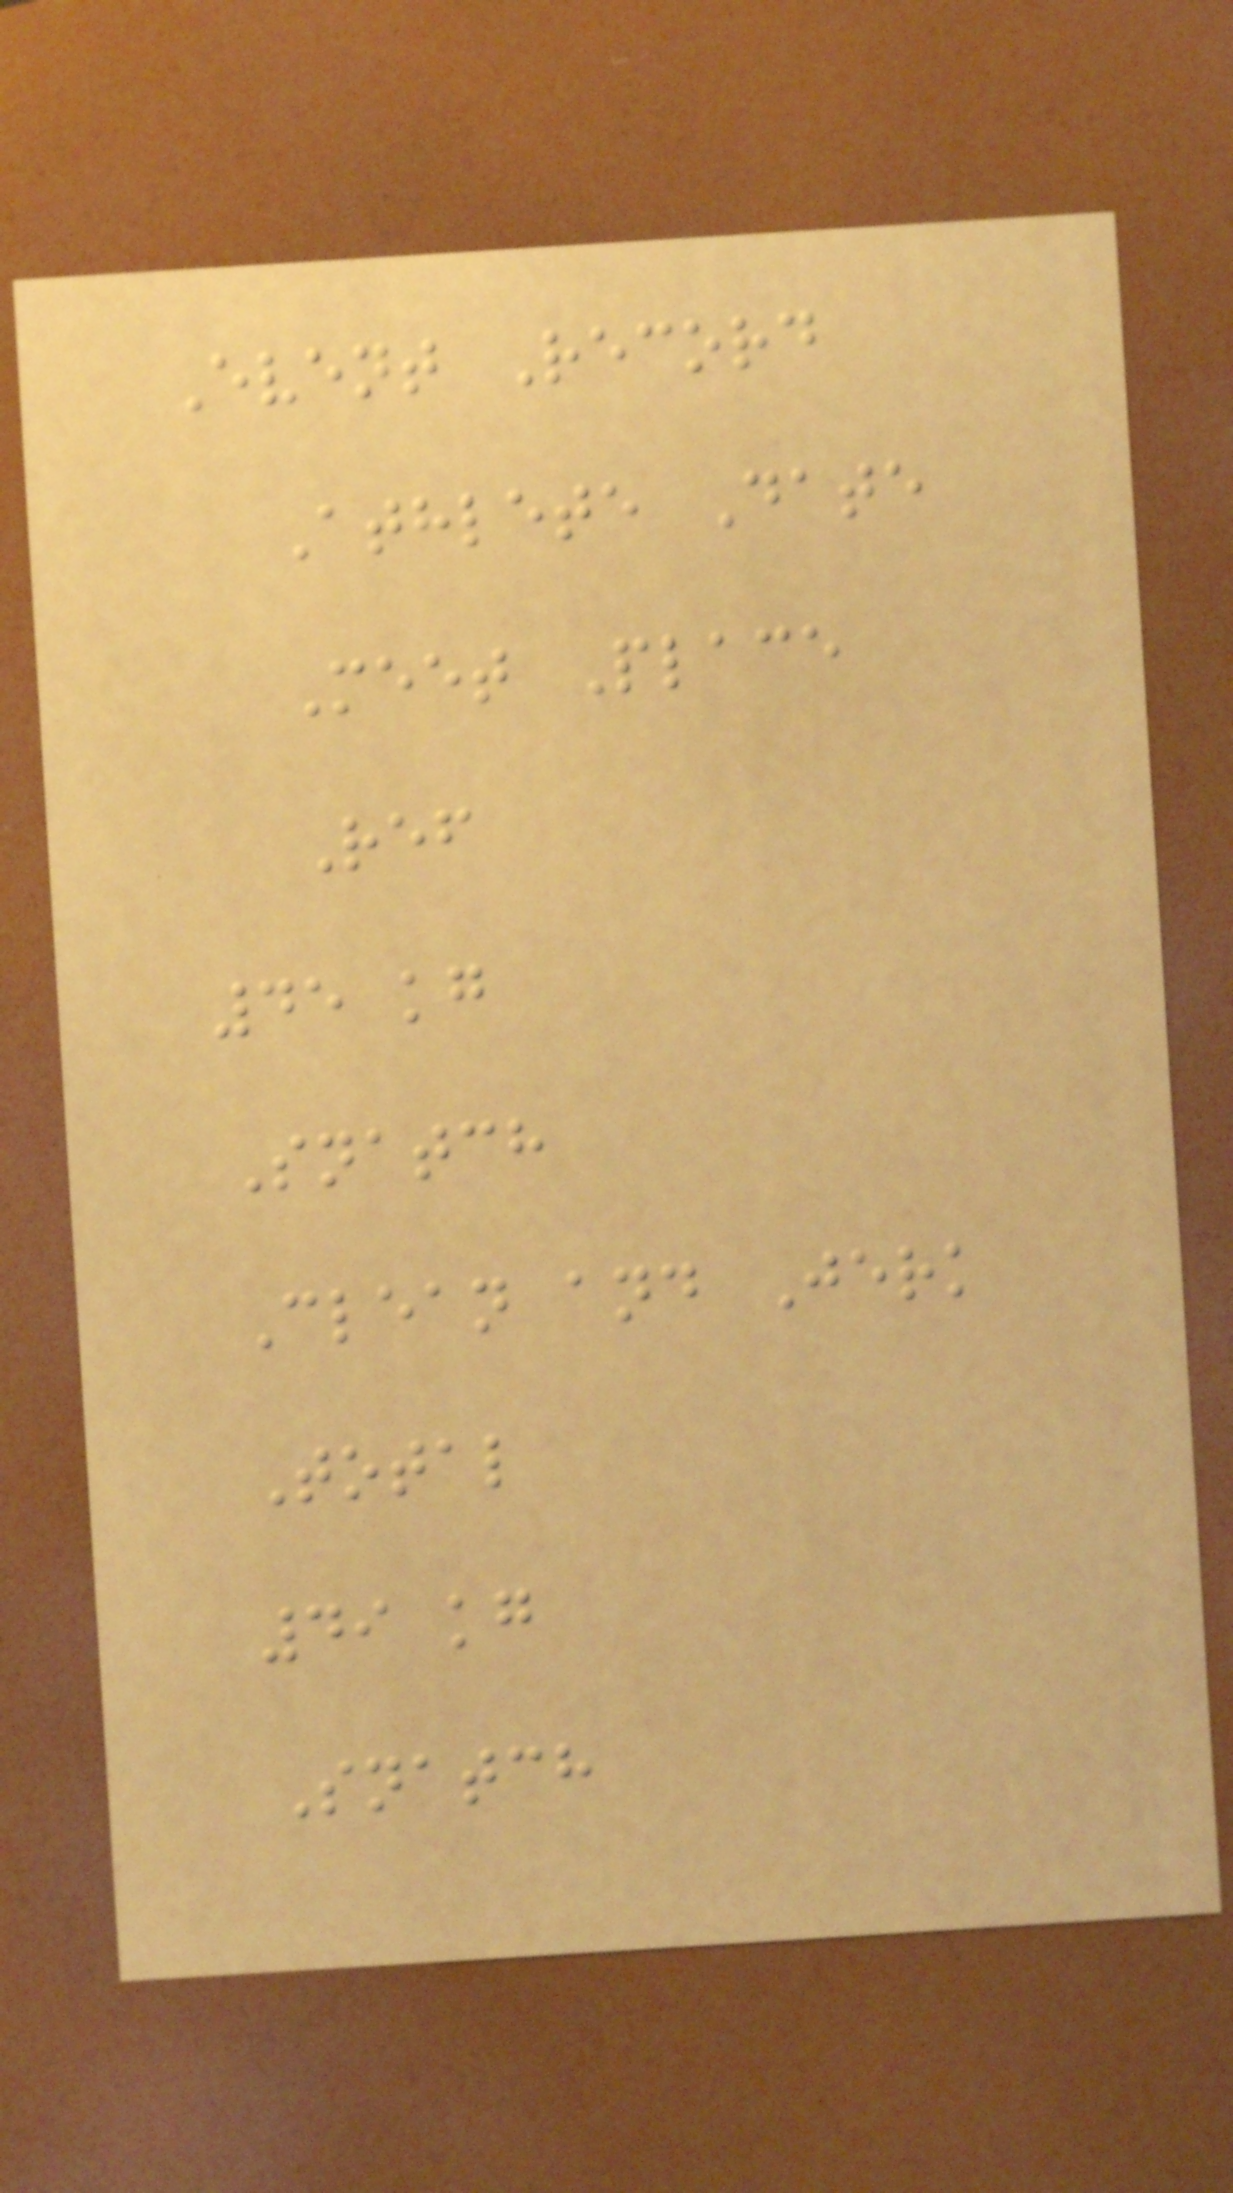Event Record
Athlete Date
Meet Place
Ref
45 kg
Snatch
Clean and Jerk
Total
49 kg
Snatch
